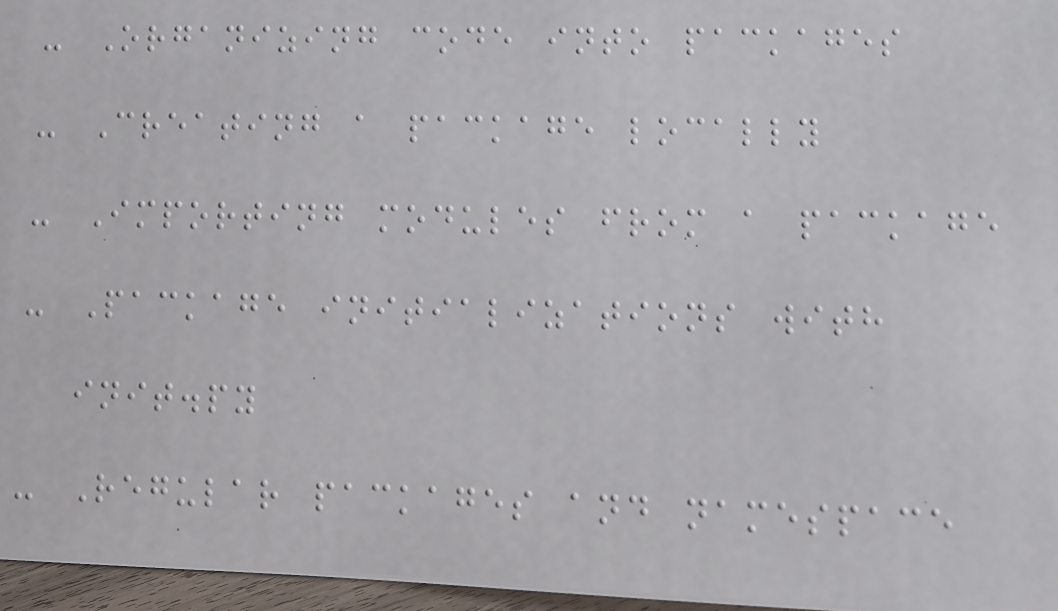- Organizing code into packages
- Creating a package locally
- Importing modules from a package
- Package initializations with
init.py
- Regular packages and namespace
